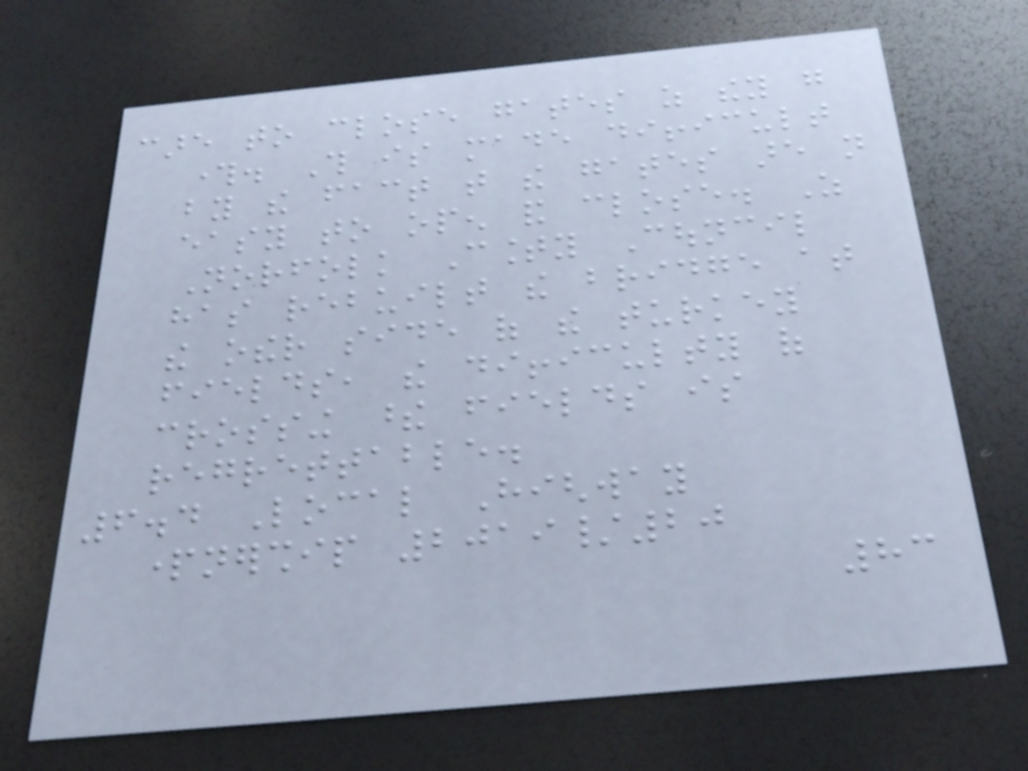care to close gates as they go
through. This is made difficult
by the fact that the gates are not
easy to open and close. As
Norfolk County Council
has rebuilt the bridge at
the other side of the turkey
fields, the difficulty of
crossing these fields is
regrettable.
6.4 Local Highway
partnership 2019/20
83
